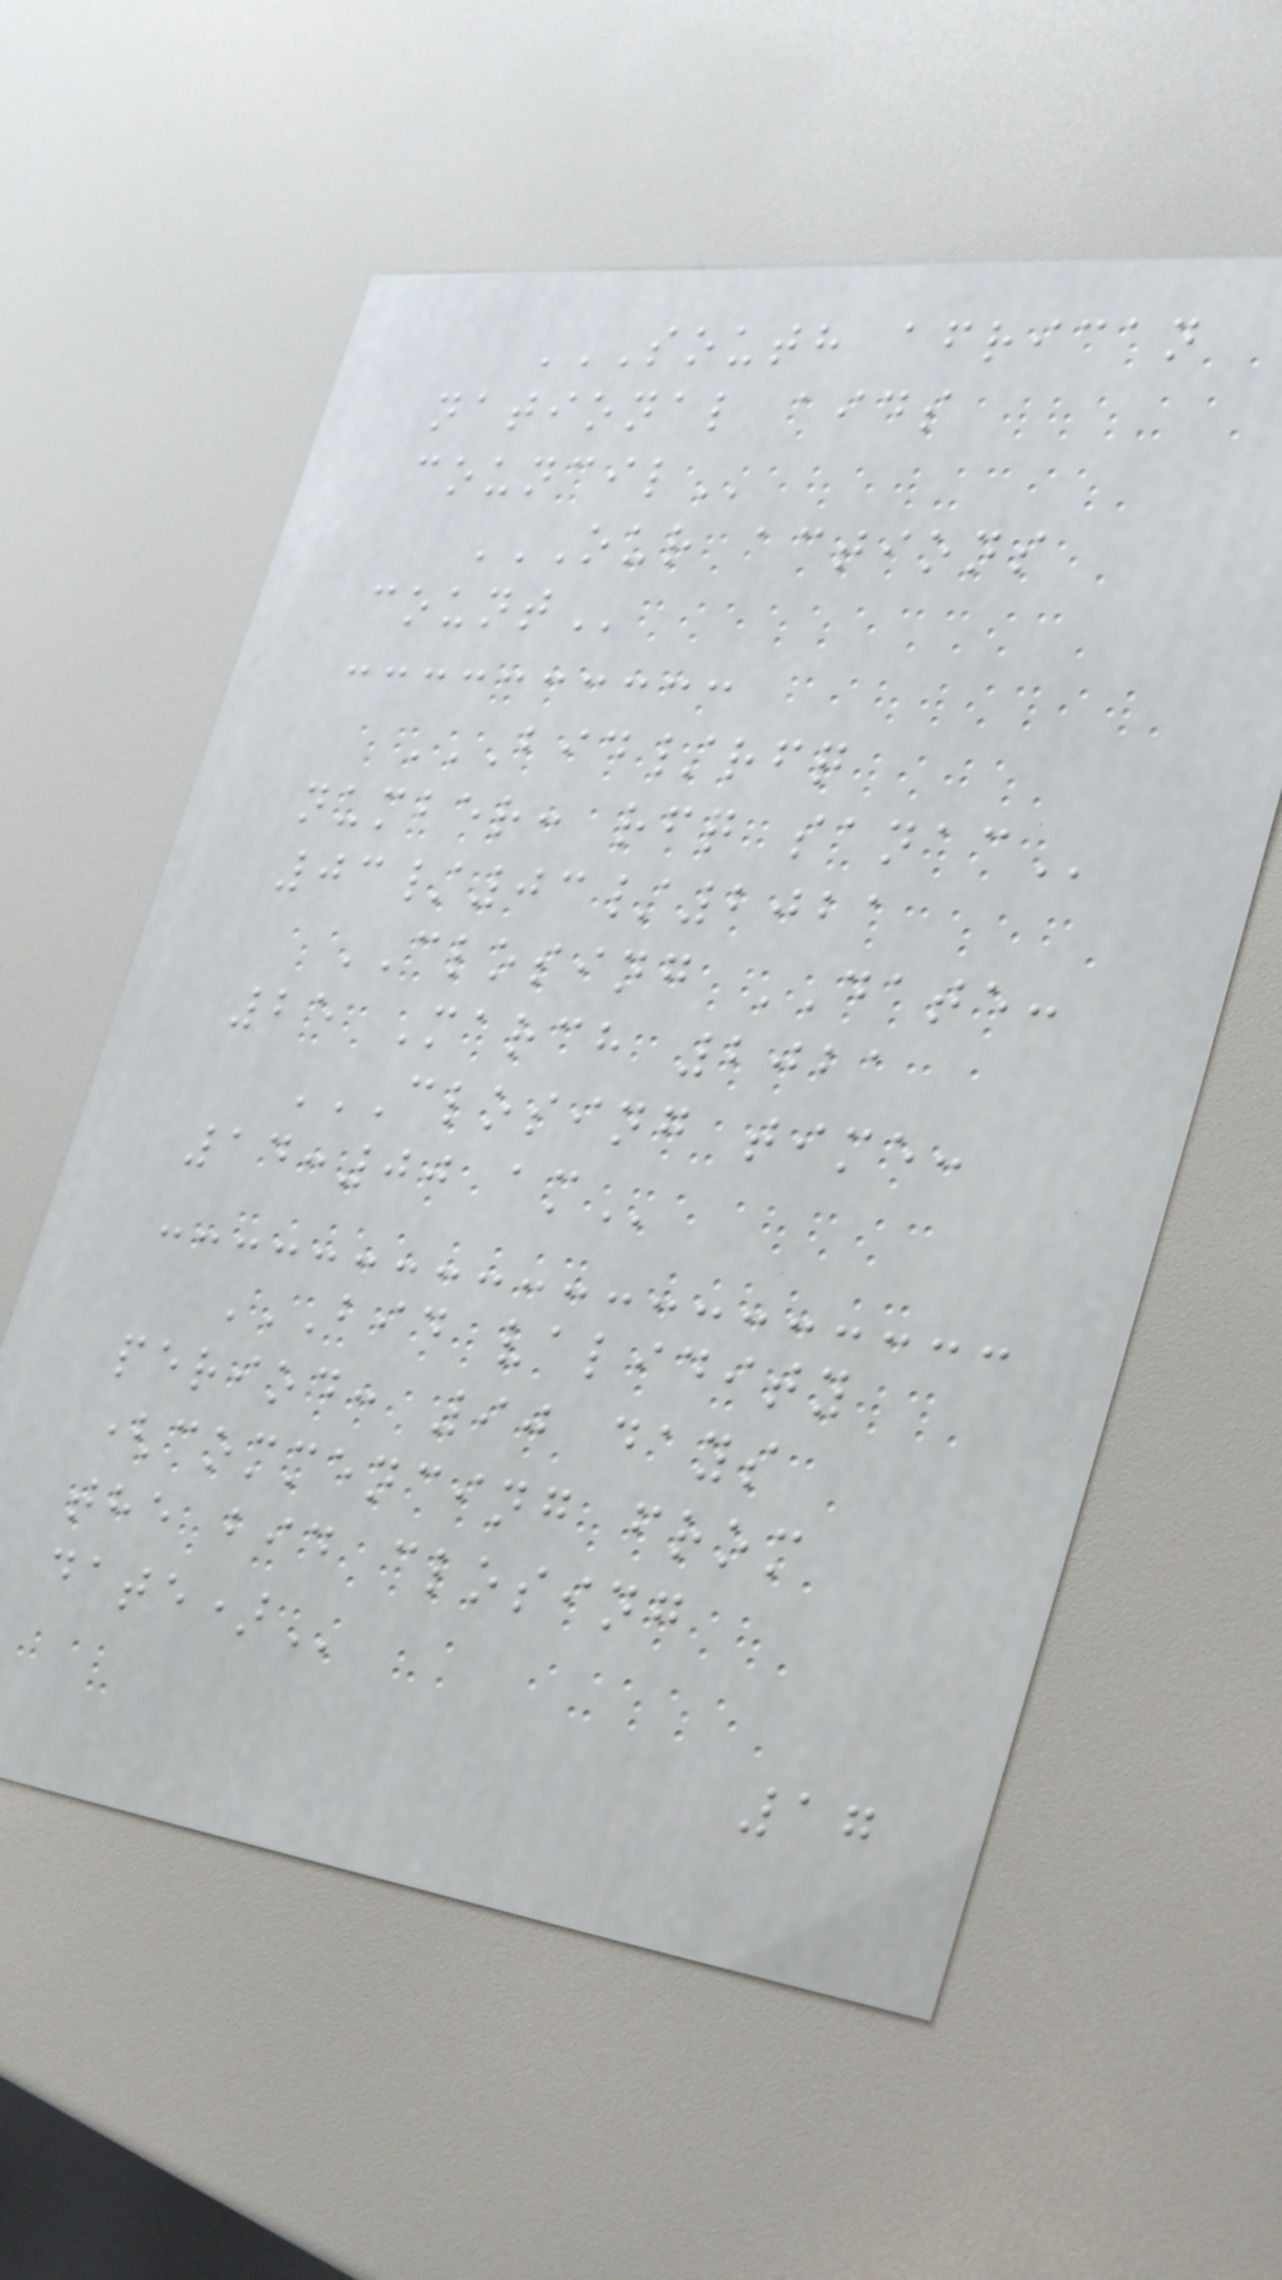SOUTH AFRICAN
NATIONAL AIDS
COUNCIL
OUR ACTIONS
COUNT
BID/RFQ
NUMBER: RFQ SANAC
03/03/2021
CLOSING DATE:
25 March 2021
CLOSING TIME:
14:00 AM
BID VALIDITY
PERIOD: 90 DAYS
(COMMENCING FROM
THE BID CLOSING
DATE)
17
